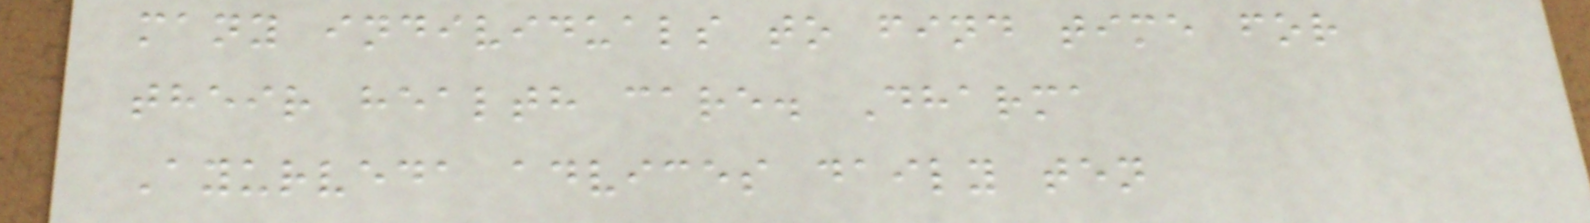many individuals to find time for
their health care. Dharma
Ayurveda advices daily ten
